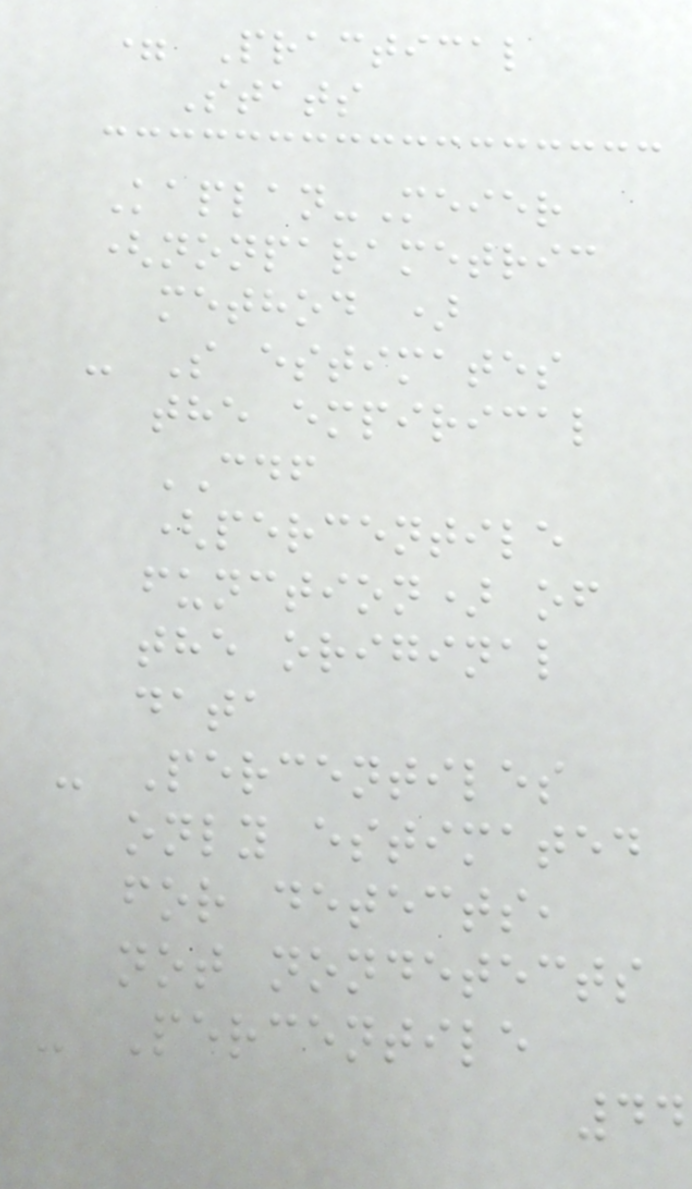= Practical
Stats
Kaplan-Meier
(nonparametric
method )
- S estimates
the empirical
CDF
(percentile
function) of
the original
data
- Percentiles
only estimated
for detects,
not nondetects
- Percentile
44
